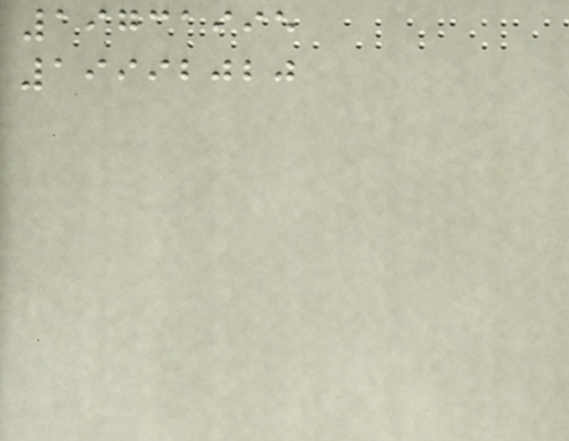19731995
19992020
